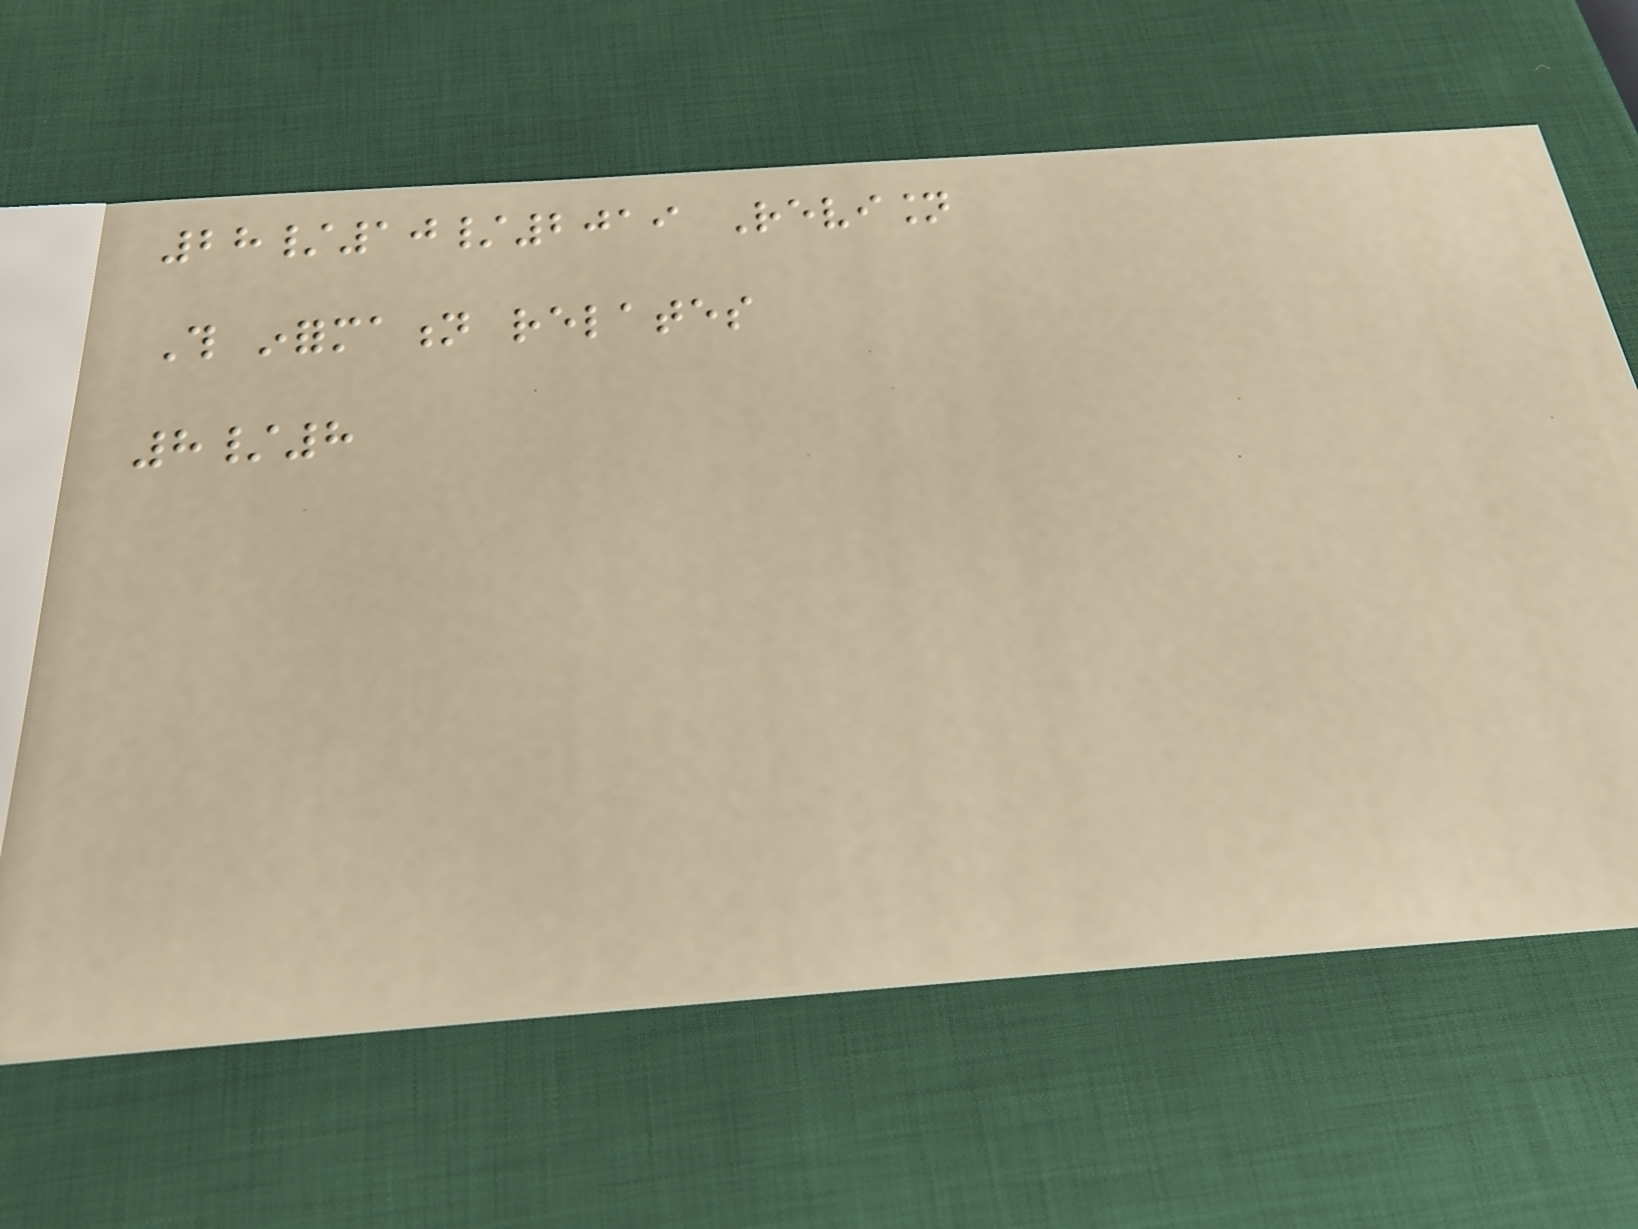28/10/2019 Revision
This information relates
8/8
